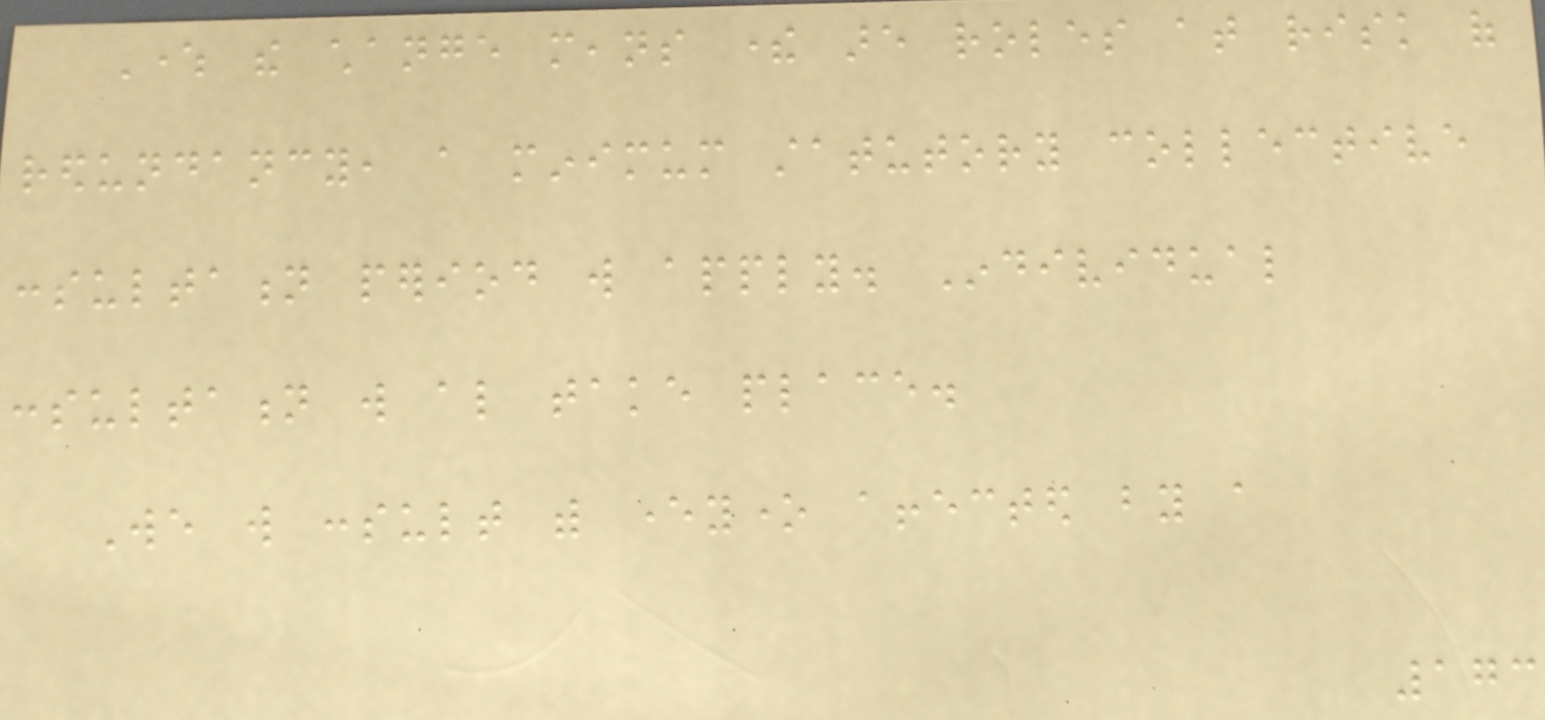Where the change means there are roles at risk of
redundancy, a minimum statutory collective
consultation period will apply. Individual
consultation will also take place.
We will consult with everyone affected by a
173
